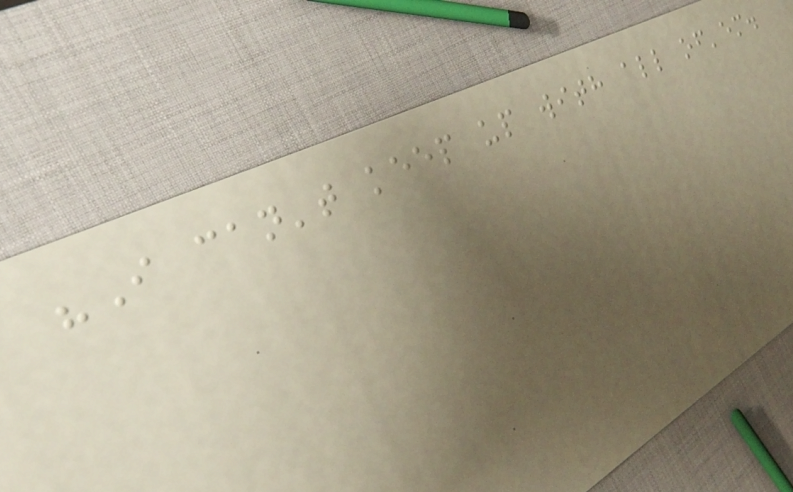"I can't keep up with all of'em.
